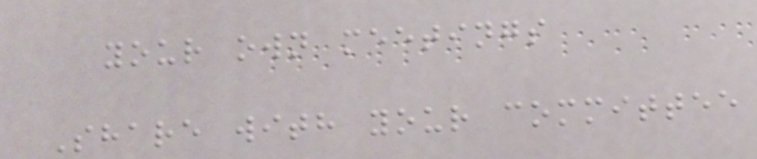your own meetings
Share with your committee
